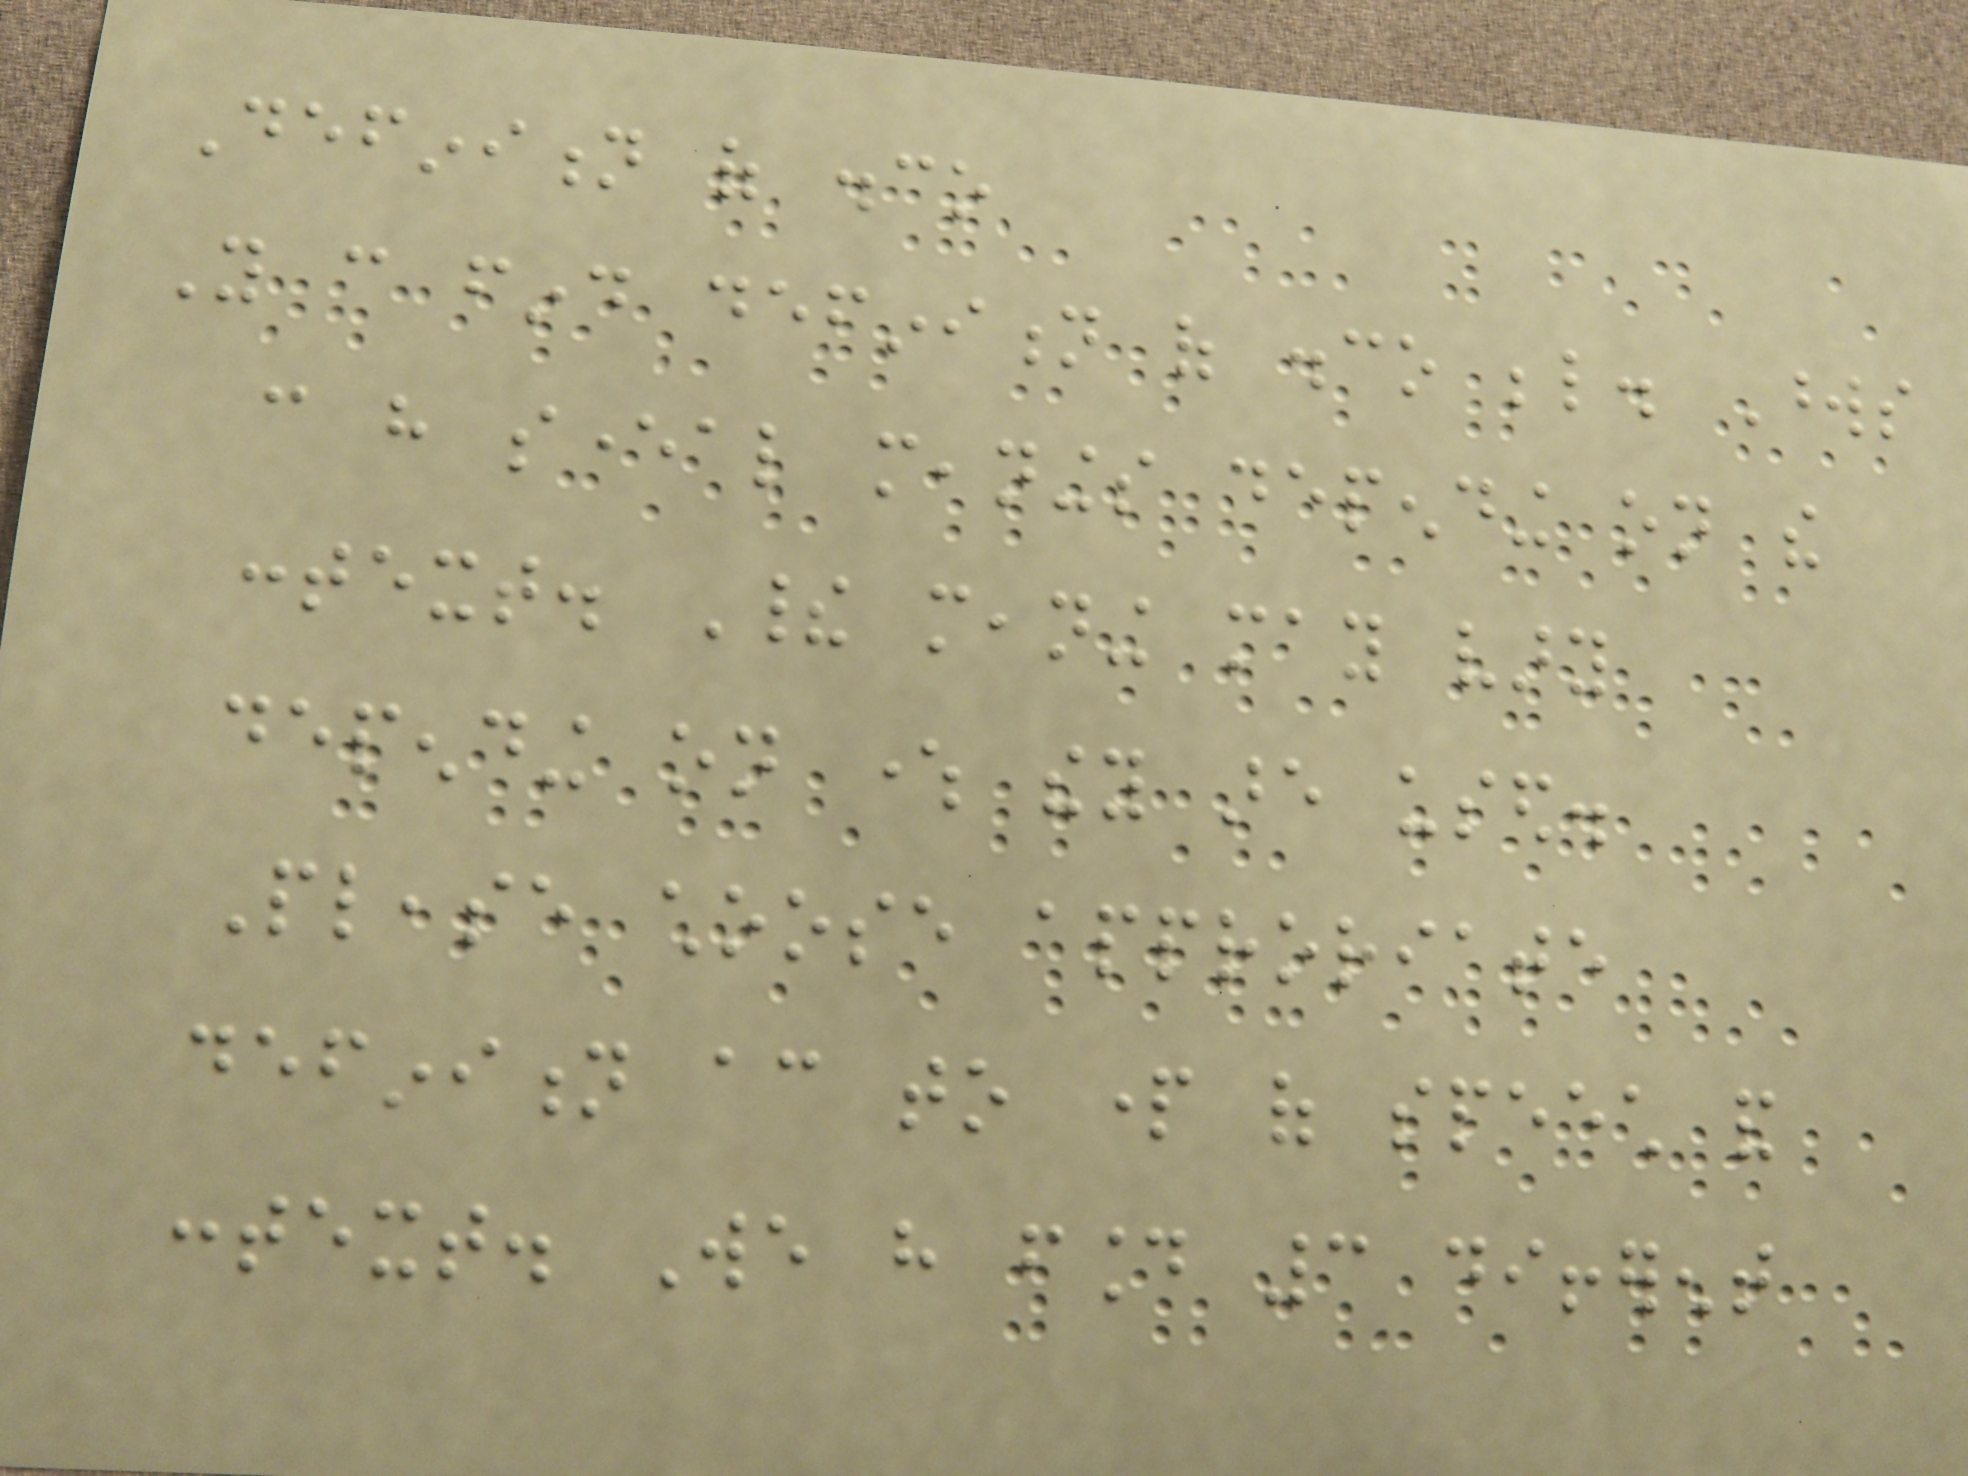Definition of disco
You can find definition of disco below. Words
can have several meanings depending on the
context. Their meaning may vary
depending on where they are used.
Please choose approriate
definition according to part of speech and
context. We have found 3 different
